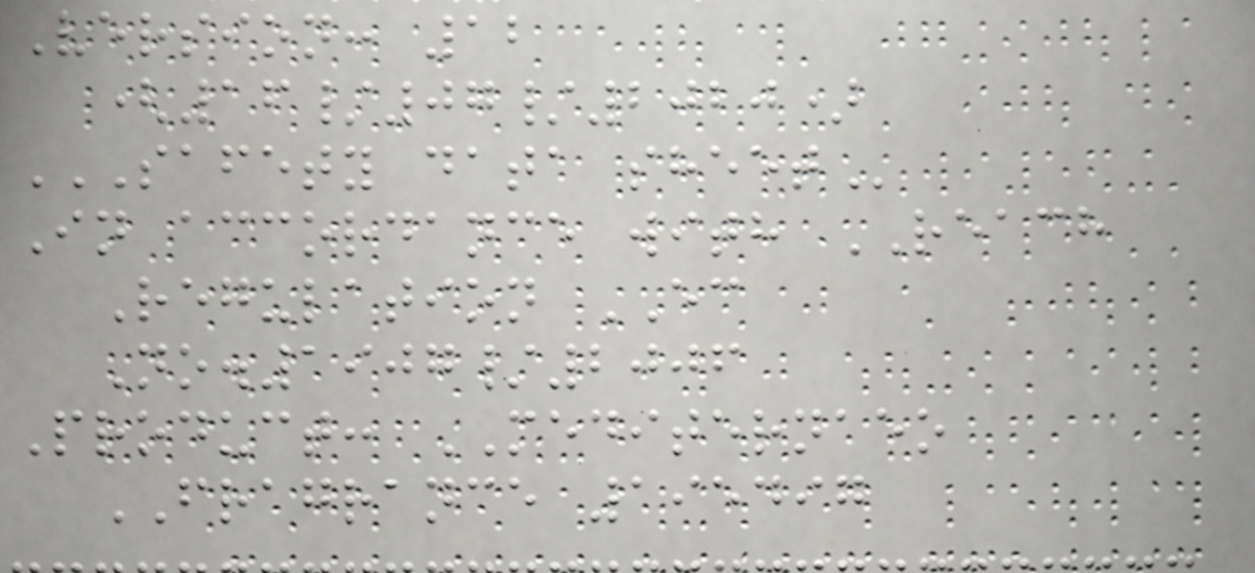Version: 12
(16/07/2020)
SAFETY DATA SHEET
In accordance with REACH
Regulation EC
No.1907/2006
Product: MEDITERNAEO
FRAGRANCE 195497
